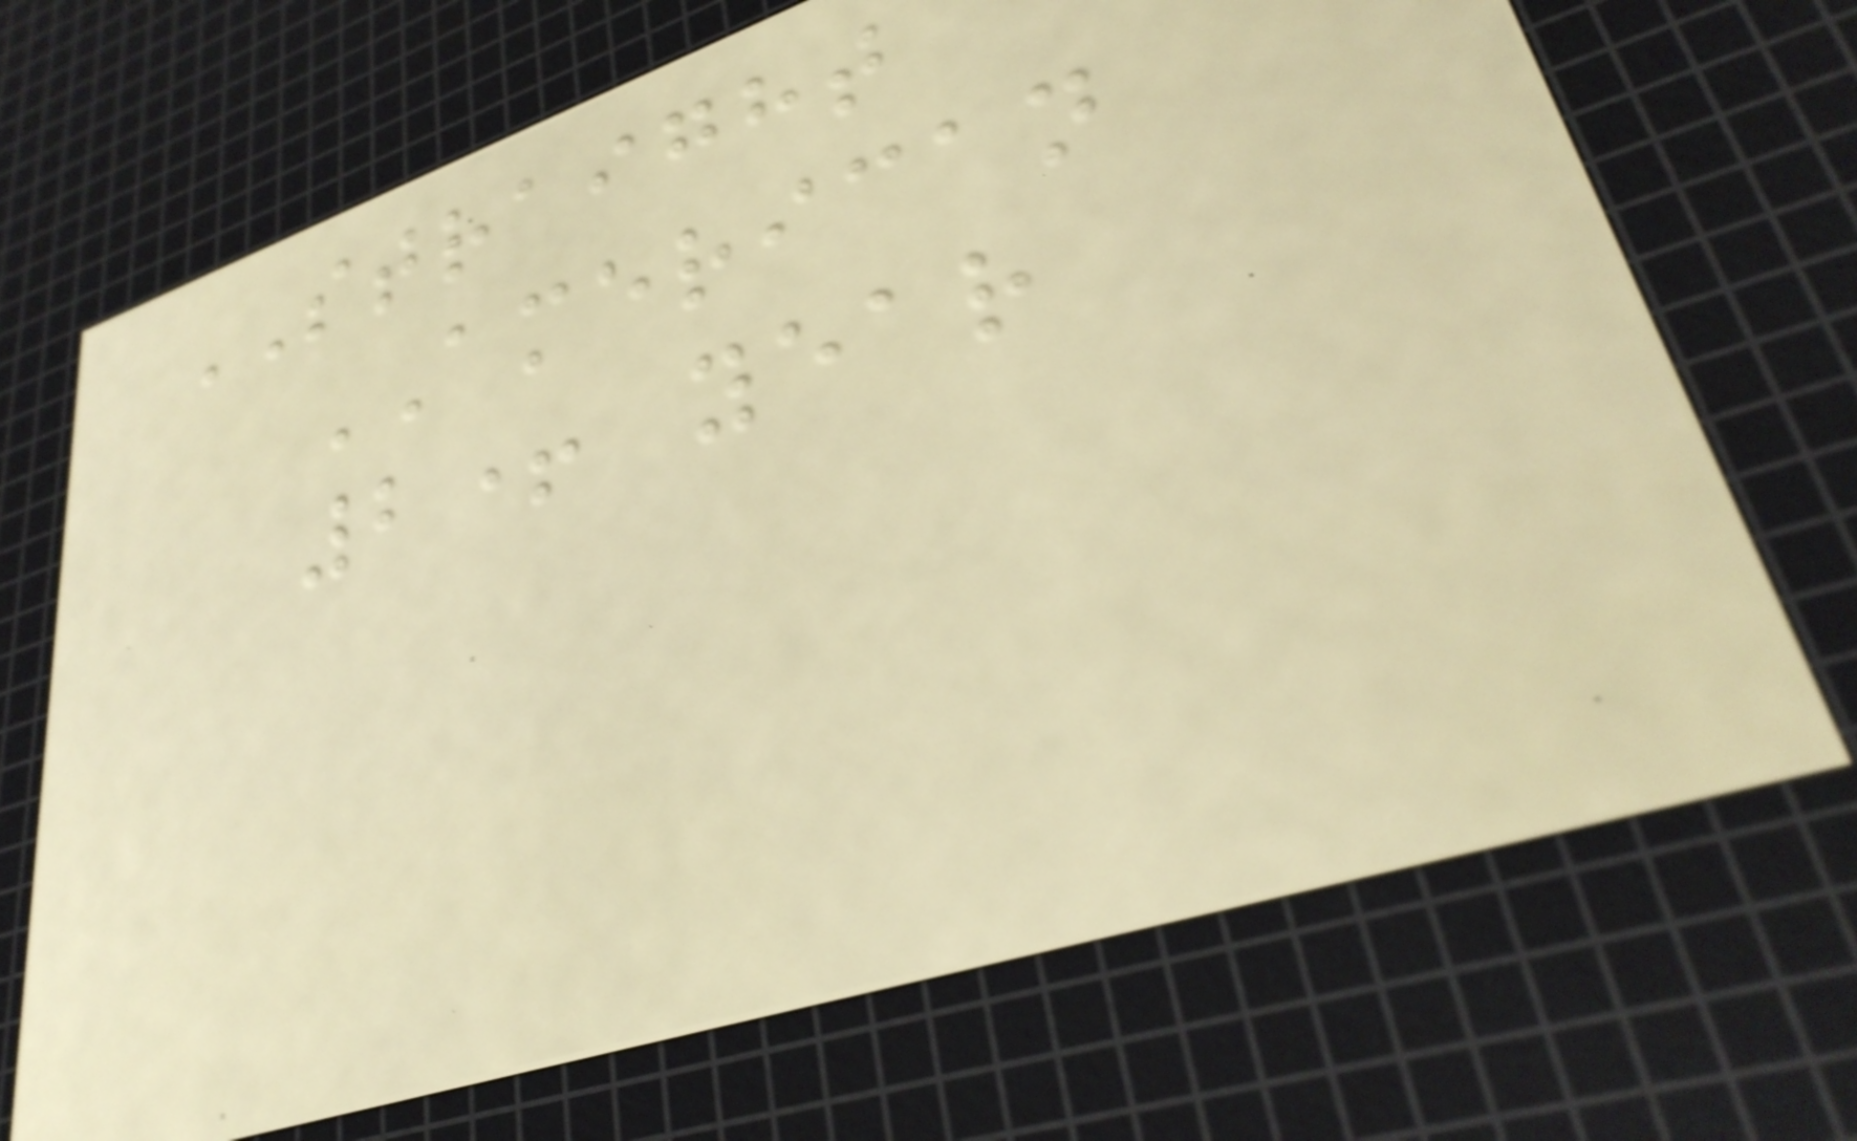STRAIGHT
AMERICAN
2+ year
